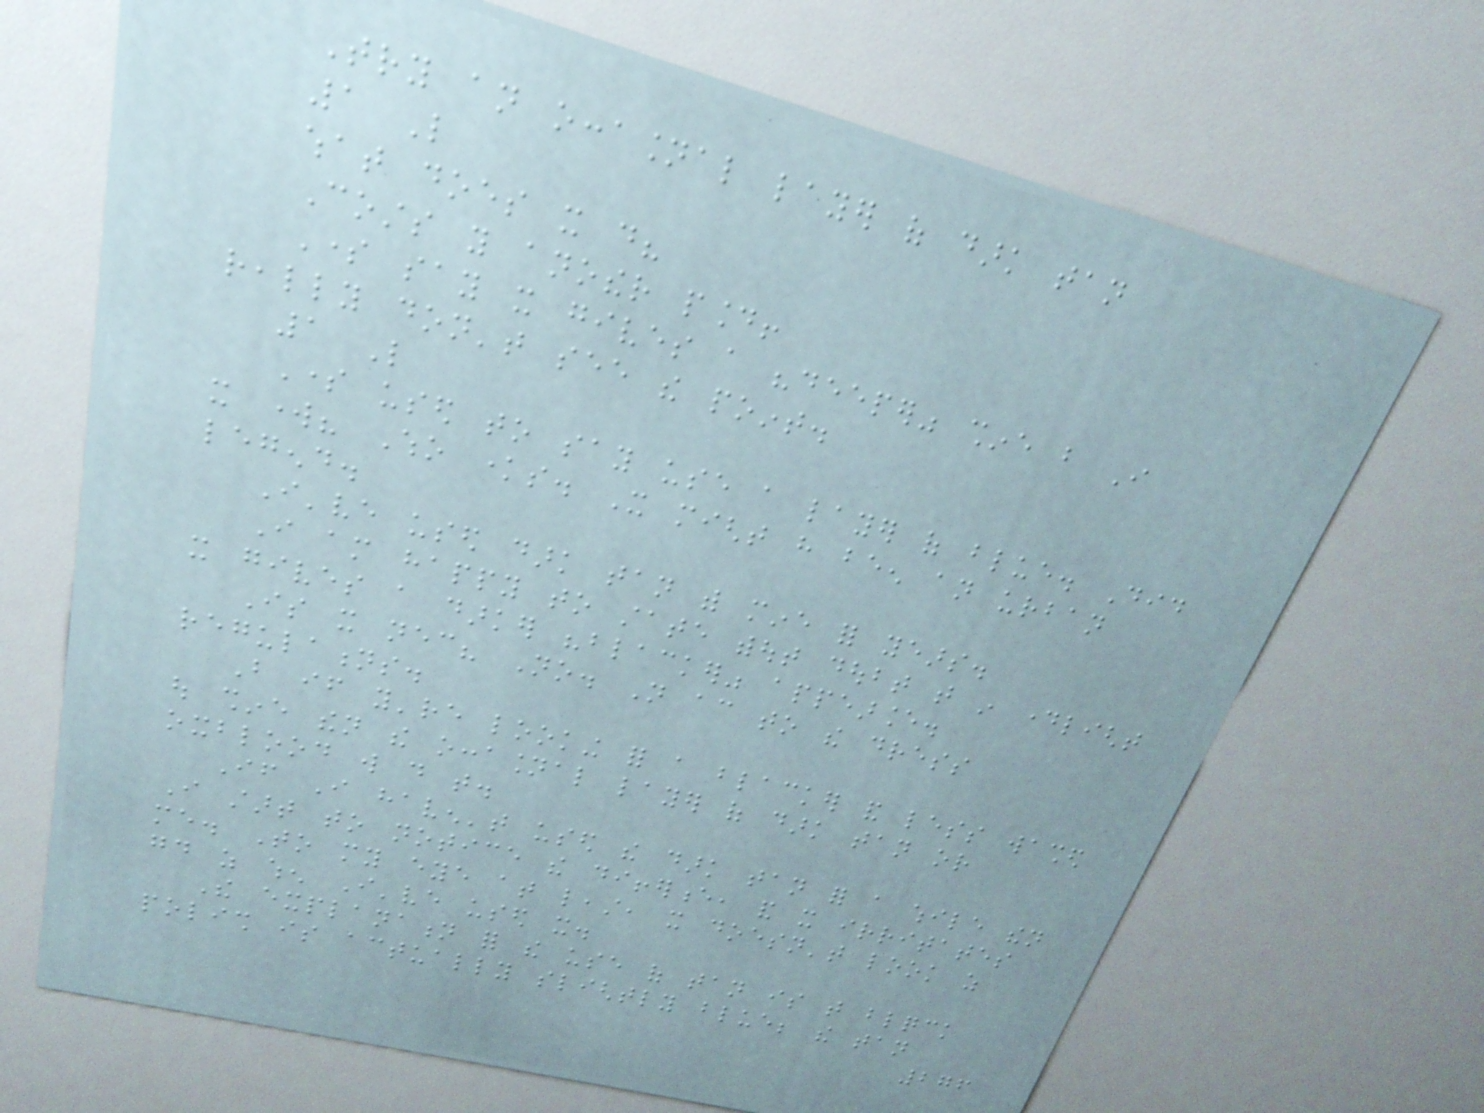Try an occasional layer of dark tan
1 Like
what does it do?
Costs you another pound!
Some say it gives a "deeper" shine but I
really don't see the point.
1 Like
Some used to say use a layer of blue. Did
it work? Who knows. It might have been an urban
legend.
I've used dark tan with mine for years.
I am happy to state without doubt that in daylight
it gives a darker "blacker" appearance.
Is it necessary? No. Not according to the dress
regulations.
But if you're looking for a blacker and less washed
out shine then the occasional layer of dark tan or
oxblood will do that.
If I haven't used the dark tan for a while then
I start to notice the difference, and it irritates
me. To my eye at least, it doesn't look as
good as when I've used it.
The explanation for the use of tan is that blqck
polish is actually slightly blue; the tan
276
